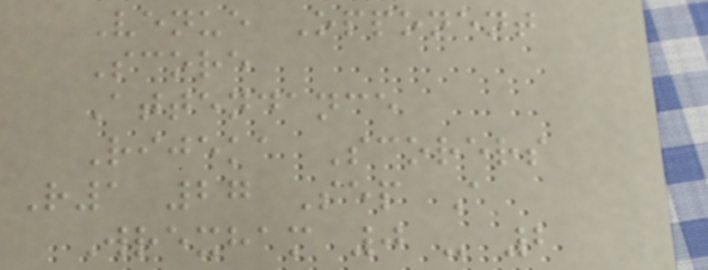Venue Opponent
Score
Attendance
Rijeka Scorers
R1 27 Sep A
Wrexham 0 - 2
